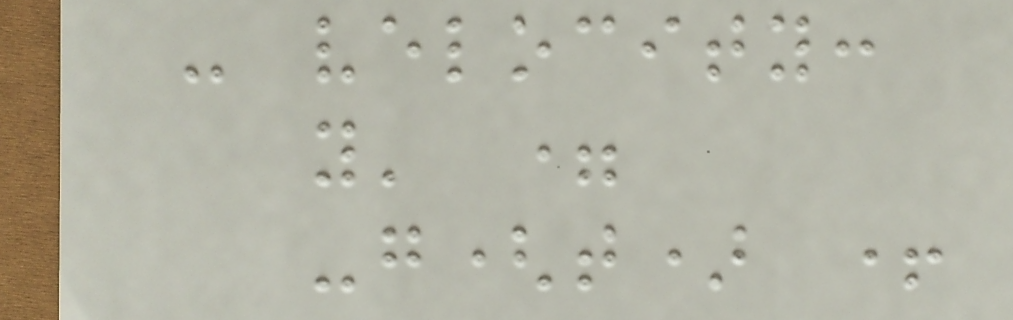- velocity:
y' =
-g(t) +
